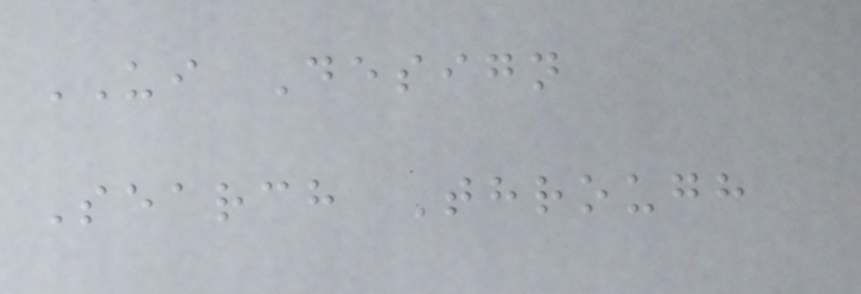UI Design
Search Through
